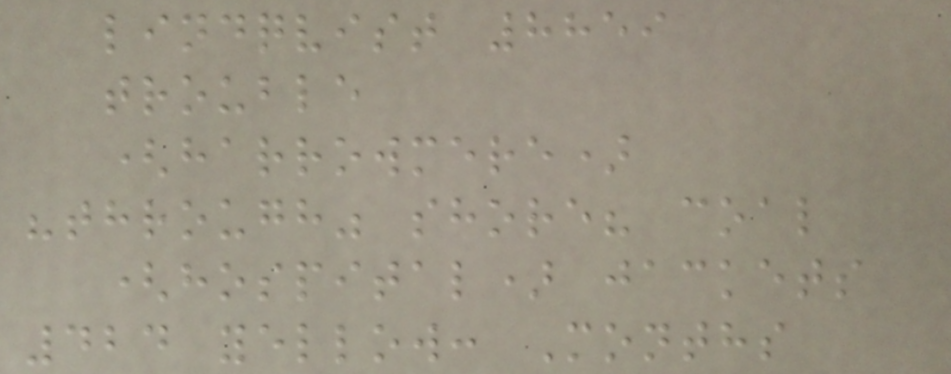lindqvist 8859
trouble
(harrowmere)
"through" shore? coal
(hospital) jackets
424 yellow: Months
